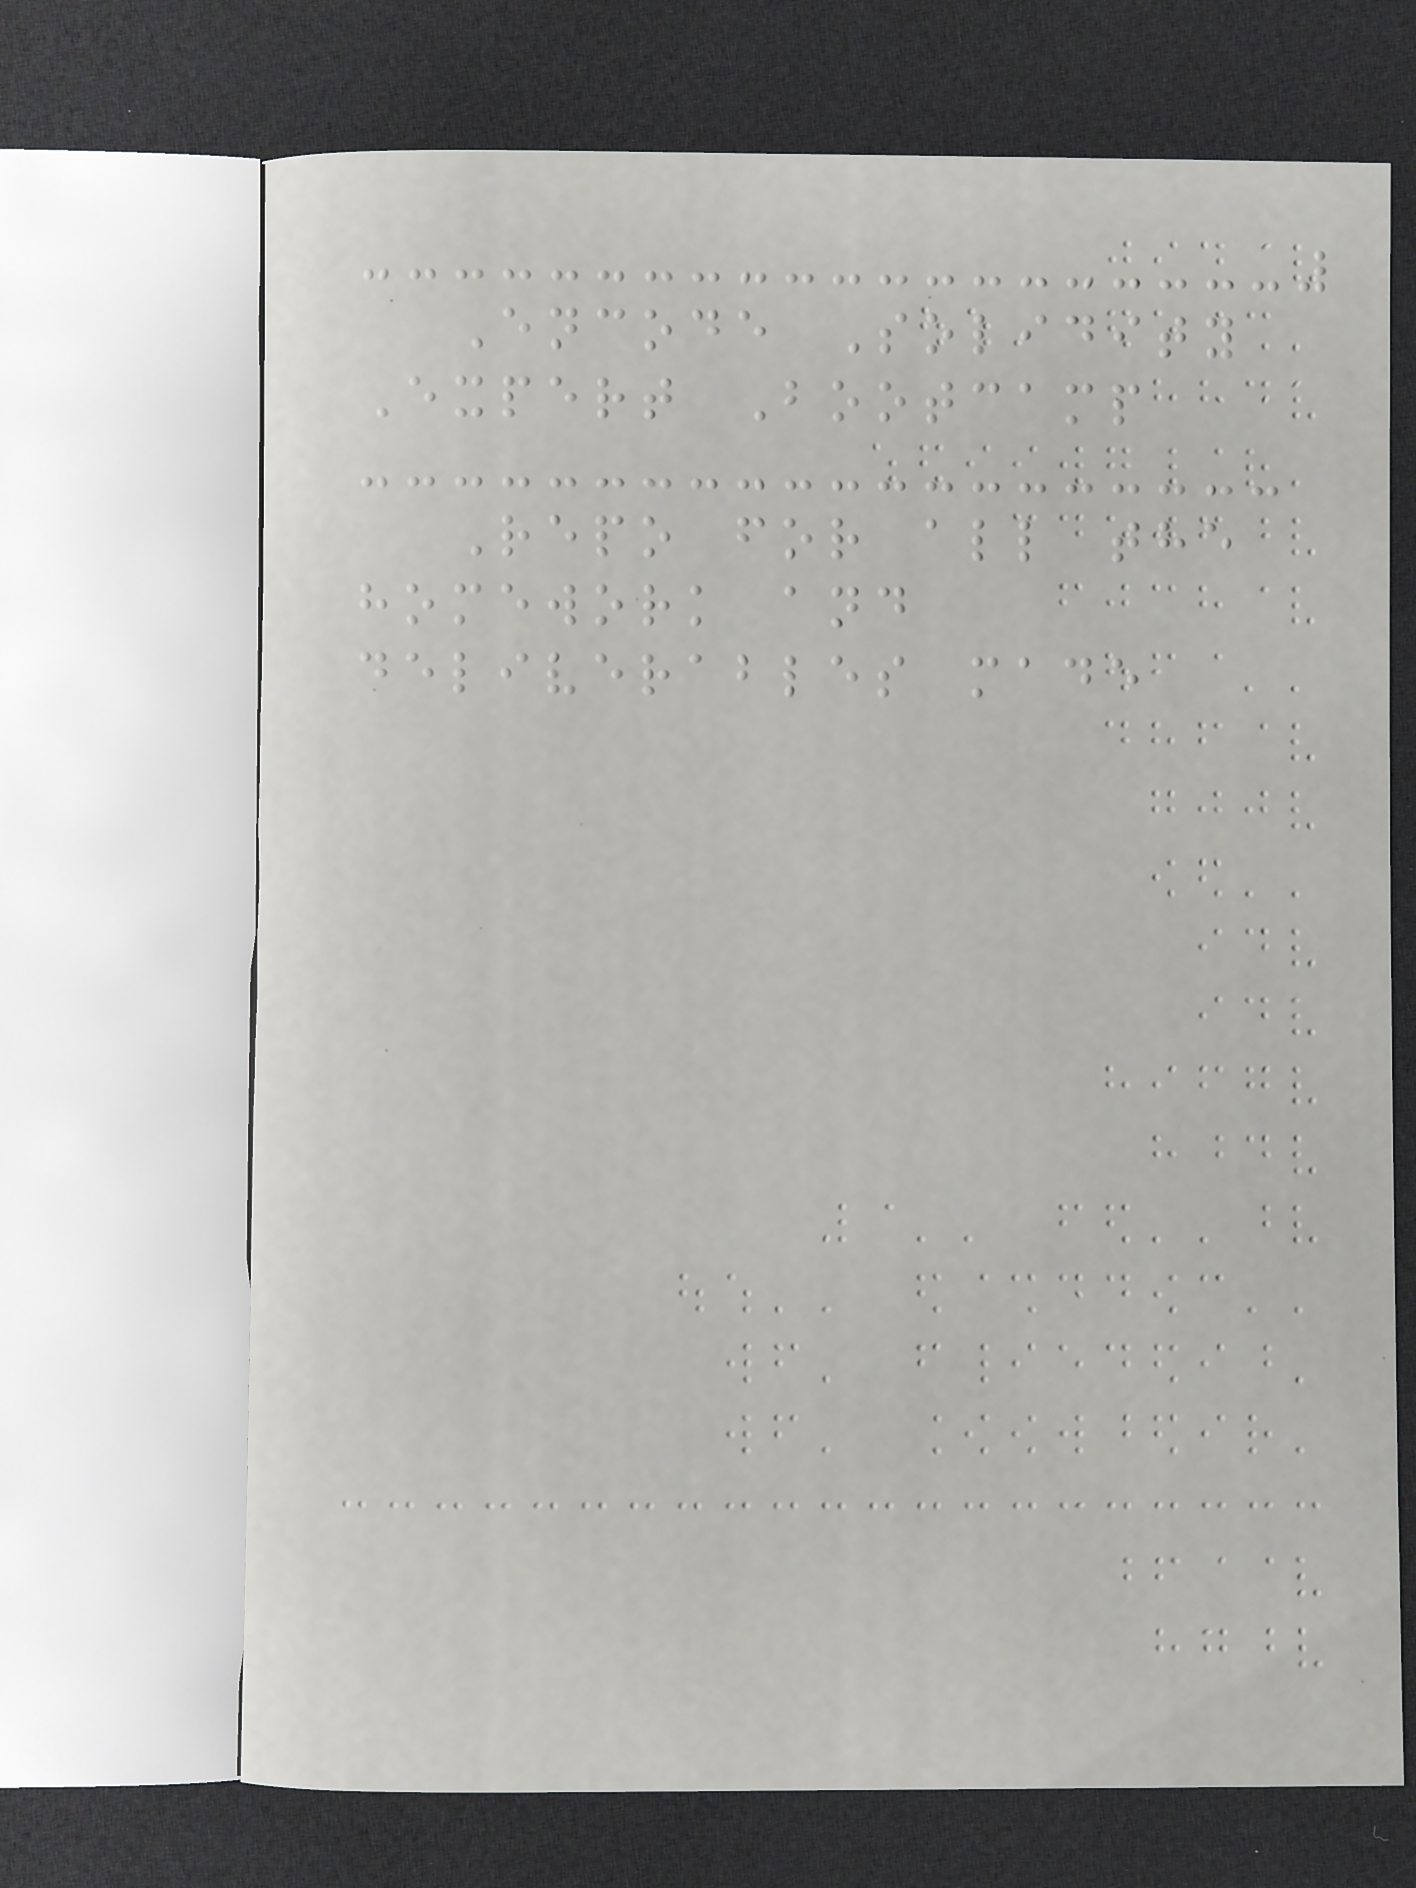Encode Solidity
Expert Bootcamp
Repo for all the
homework and
deliverables made
